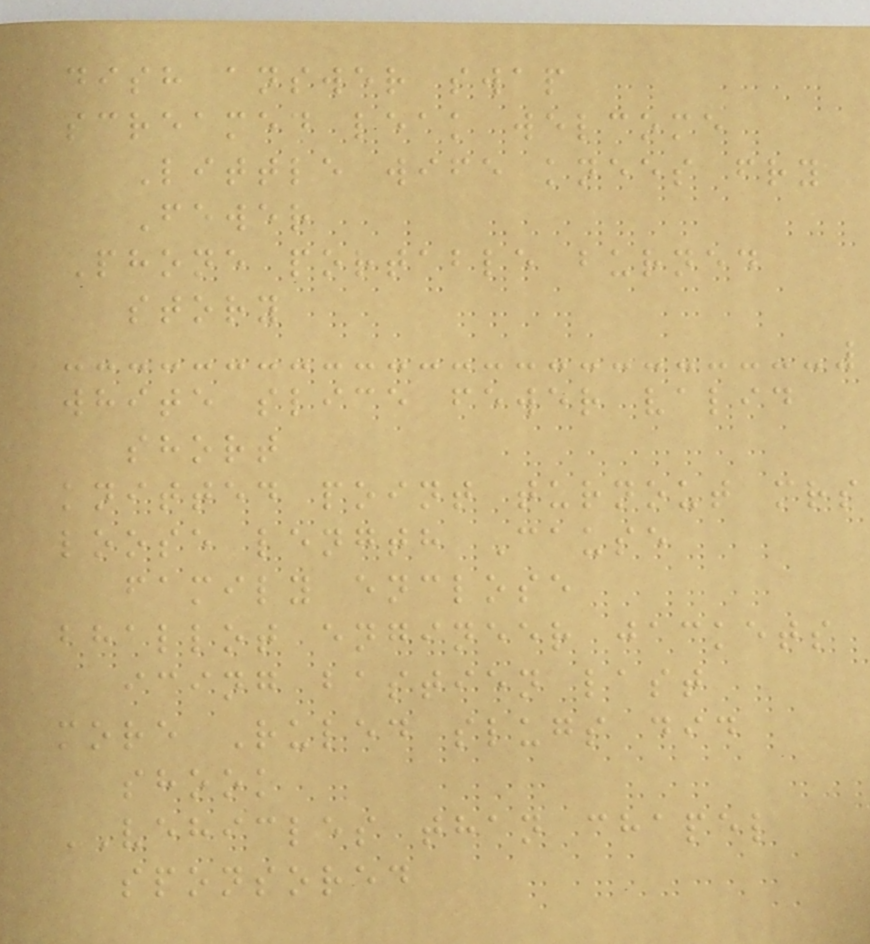dish answer swap
screamed leak welcome
Little wife knees fry
Fewer
Phone portable burned
story
white slice fewer valid
short
knitted point turnout mrs
loose length Cause
family enclose
bhallot engineer jackets
icing bastien last
more Ruled slugs did
shook
VEHICLES than chapel
sponsored
